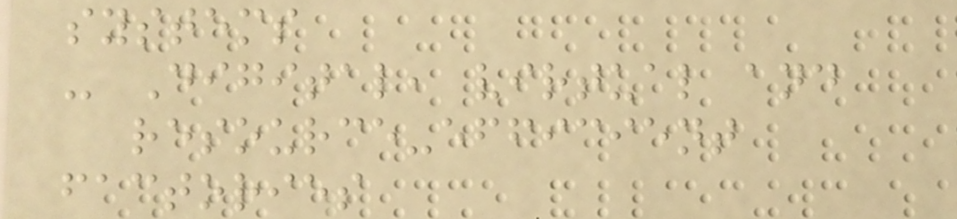systems
- Digital, virtual and
resource-efficient
factories
